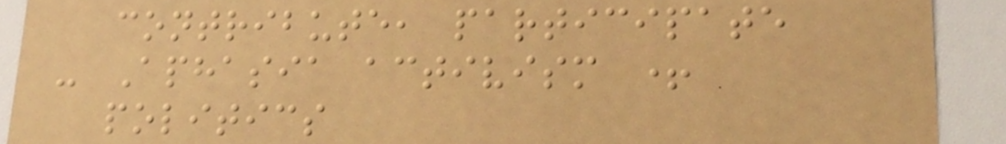contribute, participate
- Aphasia activism +
politics
